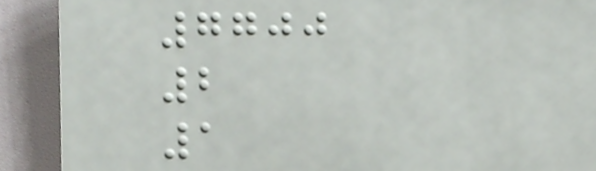7700
2
1
